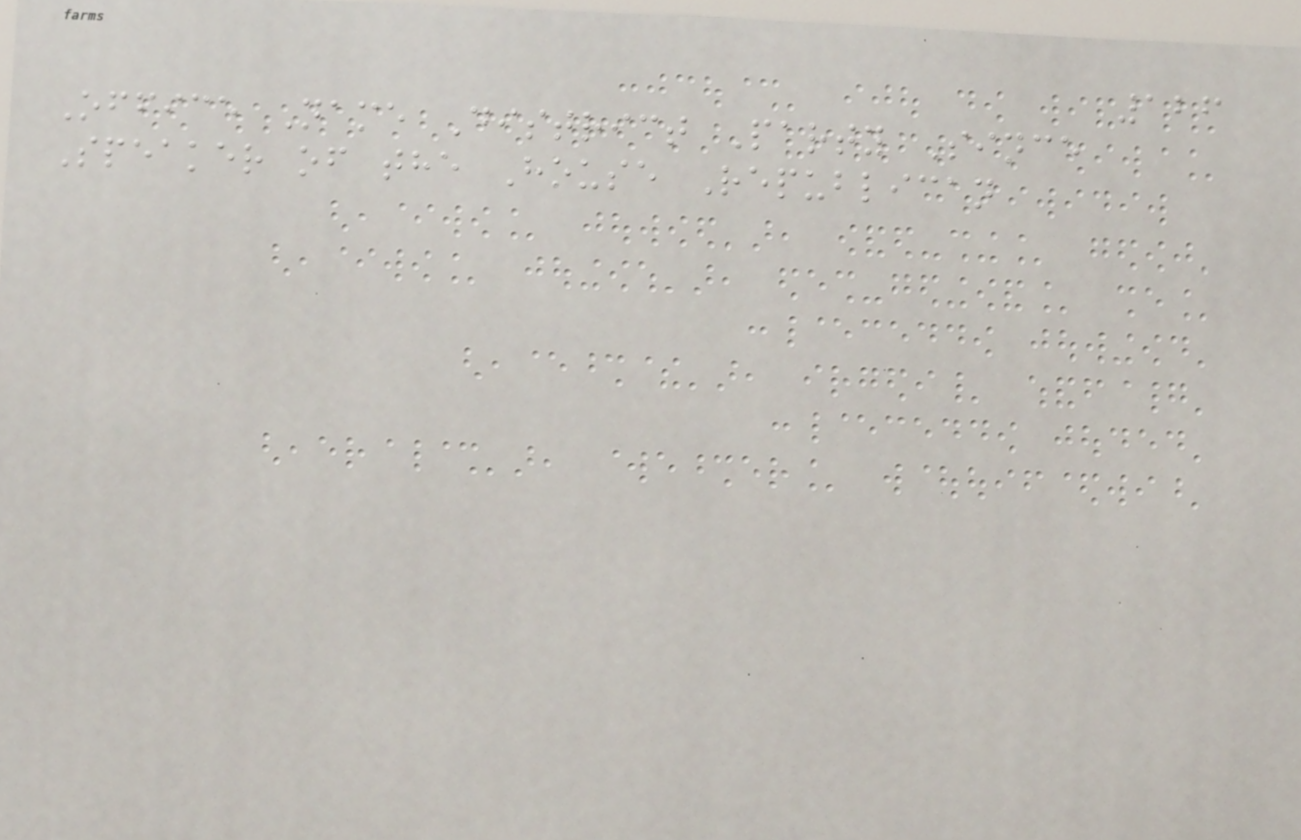126
Office Name District Party Since
Speaker of the House Republican
